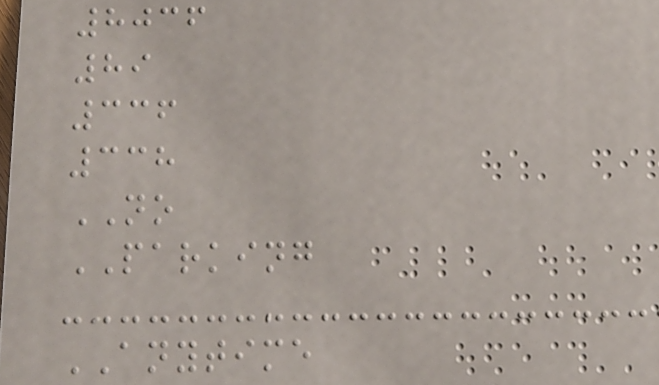8036
89
336
338
NO
PARKING
ANYTIME
